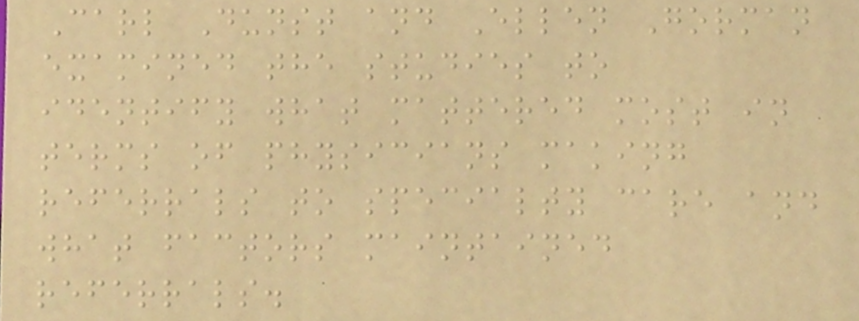Carl Dunst and Ellen Gorman
examined the studies to
identify what mattered most in
terms of physicians making
referrals to specialty care and
what factors maintained
referrals.
